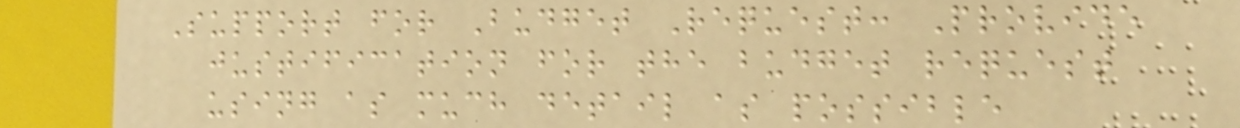Support for Budget Request: Provide
justification for the budget request
using as much detail as possible
